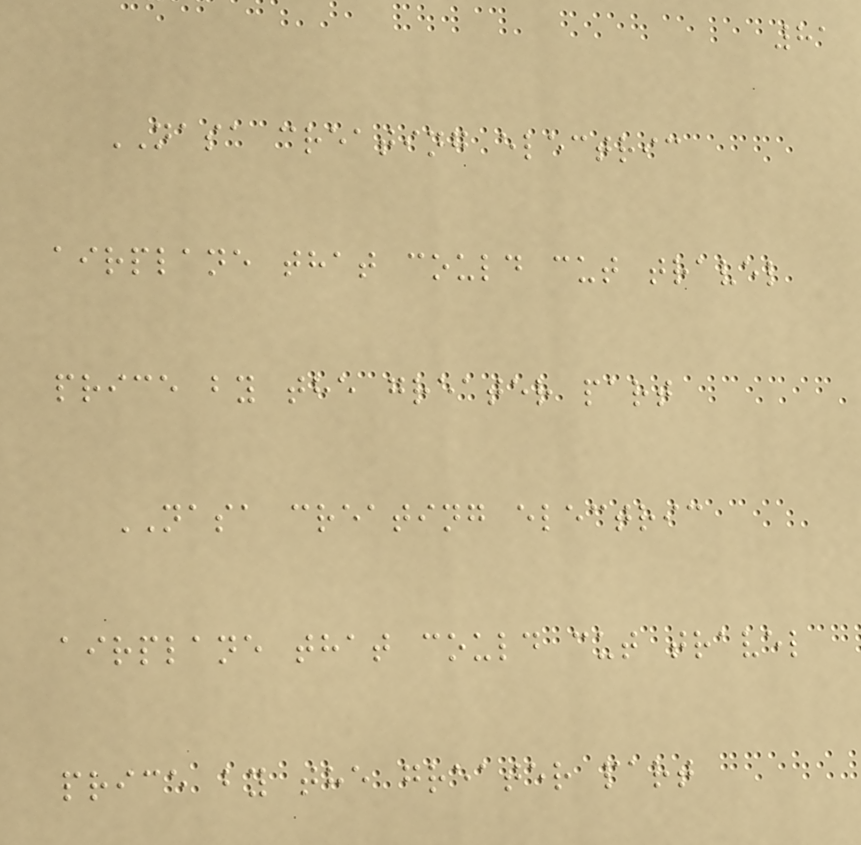81
NASA creating electric
airplane that could cut travel
price by the greater part
NASA creating electric
airplane that could cut travel
price by the greater part
